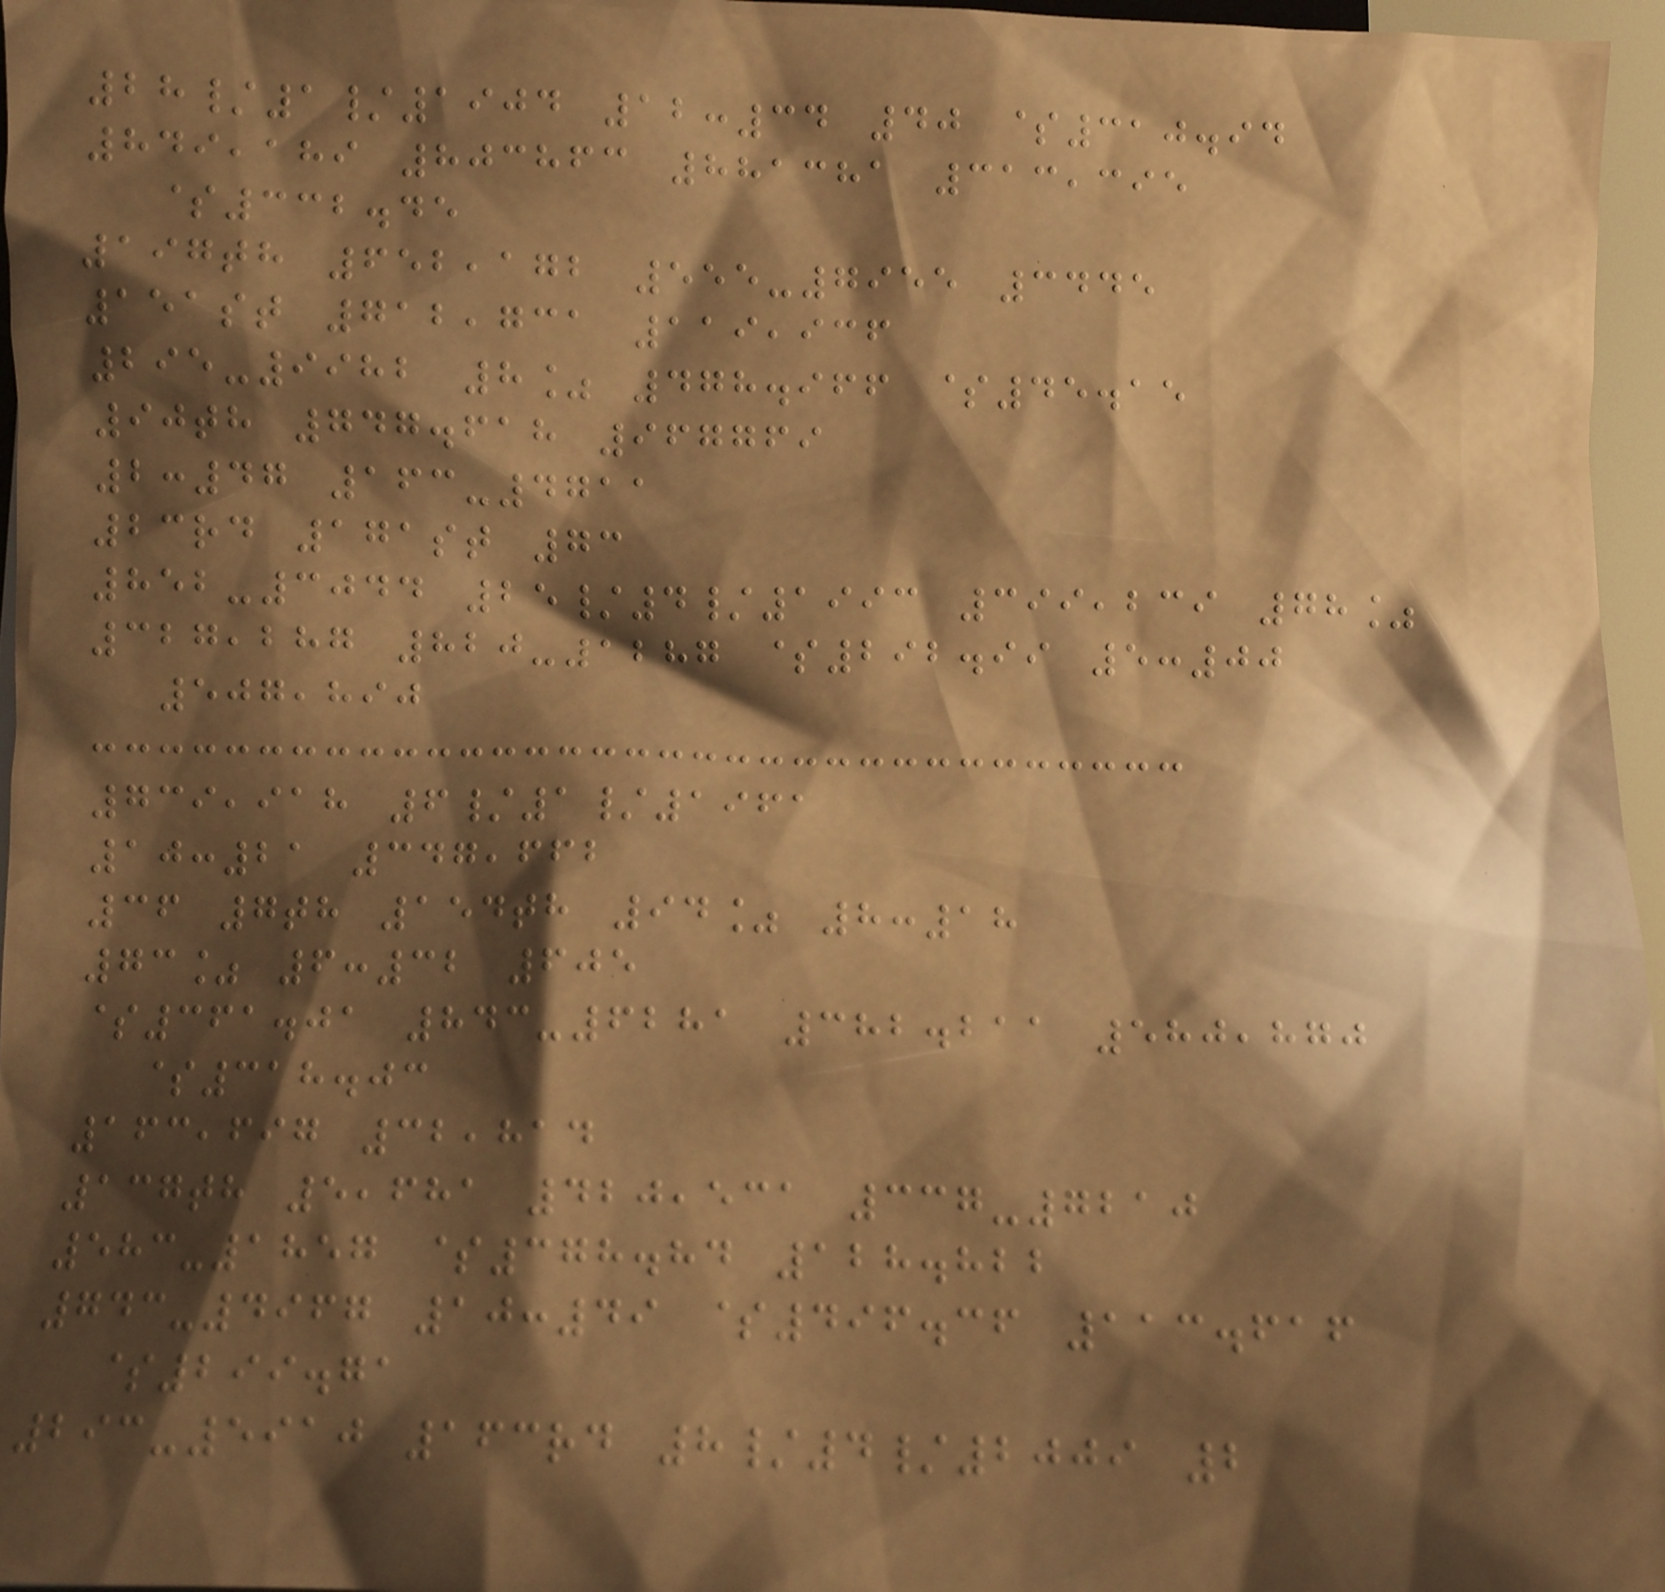28/1/1904 12:34 40 $310.94
849,189 803863 881381 313,395
$332.45
197th 652,172 555-7955 3445
151st 712,731 119,936
295-9982 8% 478.966 $45.15
90th 747.618 967769
2:47 163-4711
23rd 171st 73
852-3044 25/4/1993 399,239 78%
327,287 820-1287 $292.99 5:00
507,890
739,918 6/1/1961
10:21 347,662
36 7th 154th 94% 8:18
73% 6:32 605
$361.01 843-6281 382.211 580,870
$318.03
163,697 32,814
137th 5,681 420,531 337-7210
583-1857 $378.84 128.822
743-4967 10:49 $496.36 113.616
$299.71
293-5910 163rd 8/4/2009 2
